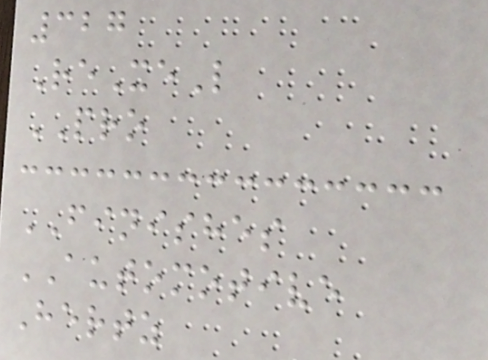327
ReXeL
PRO
FINISHES
AUTOMOTIVE
Hertz
